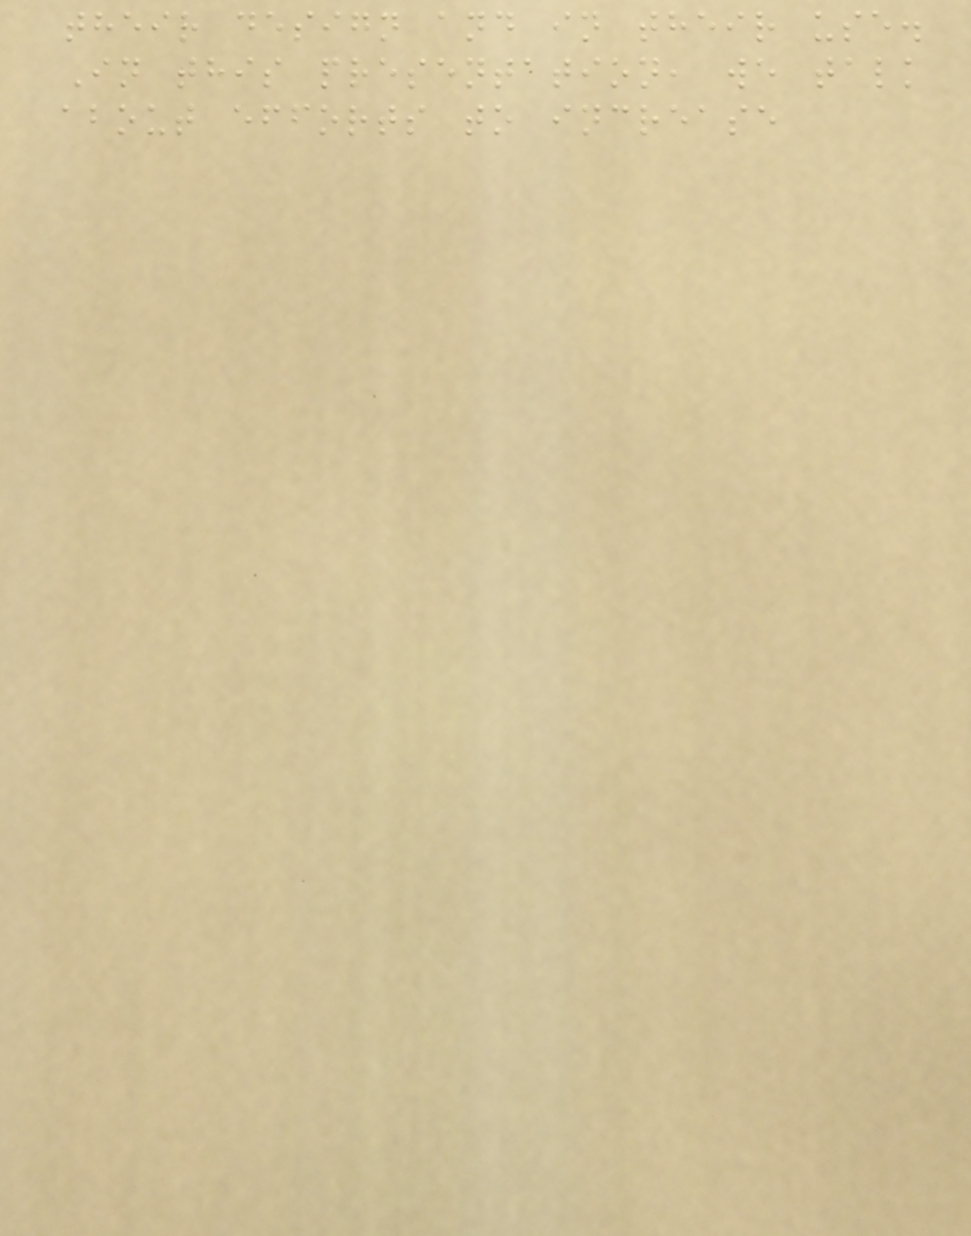their design and in their use.
In this presentation, we talk
about efforts to increase
